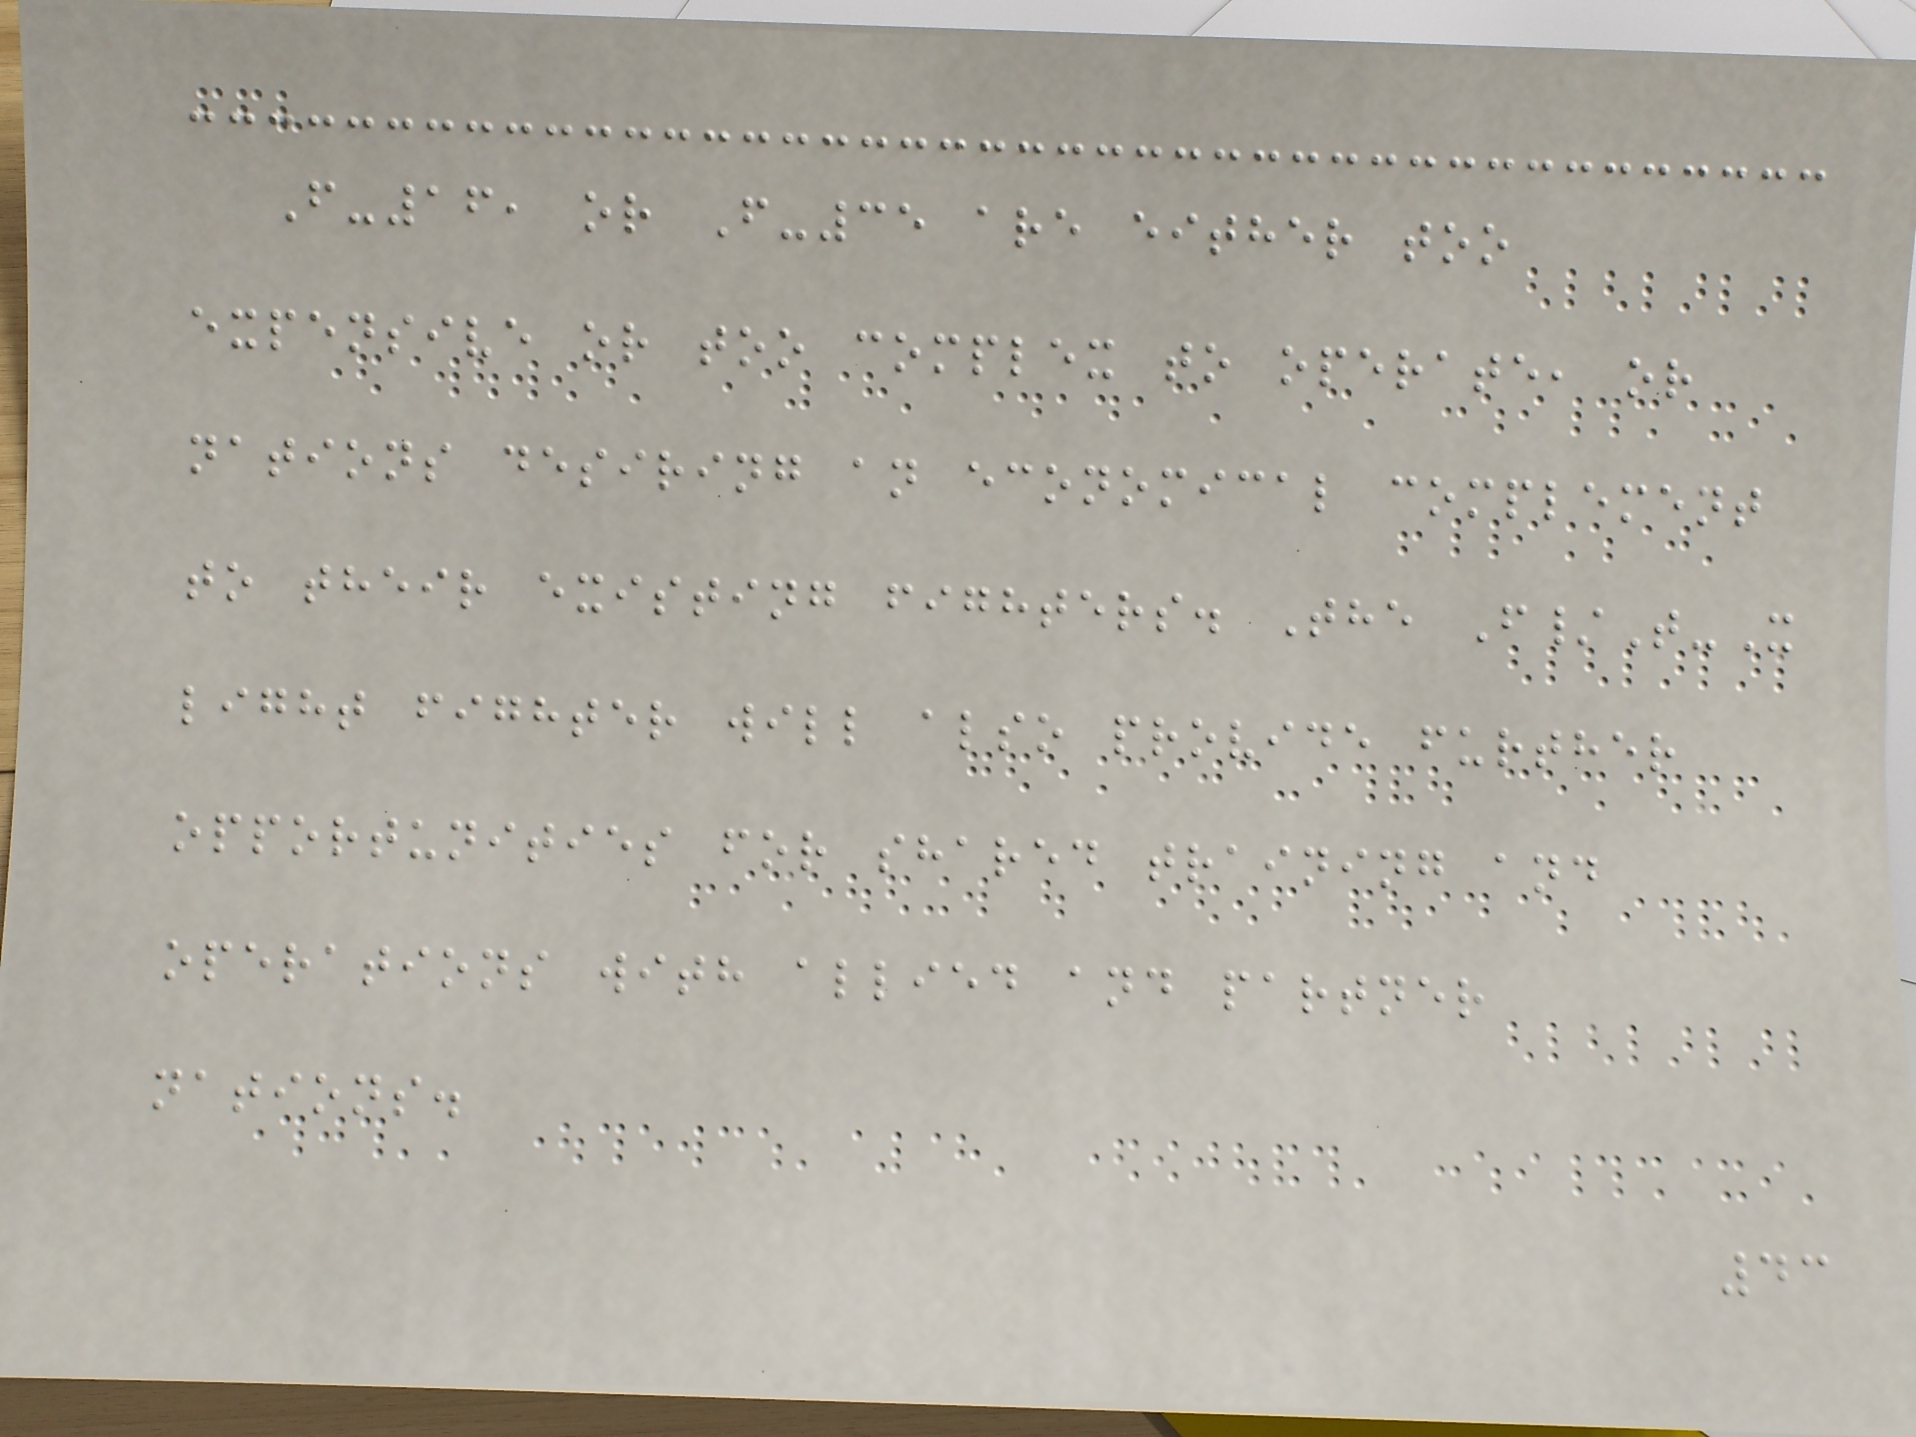F-16, or F-35 are either too
expensive or too complex to operate, or
nations desiring an economical complement
to their existing fighters. The F/T-X
light fighter will also provide further
opportunities for shared training and
operations with allied and partner
nations.
43
